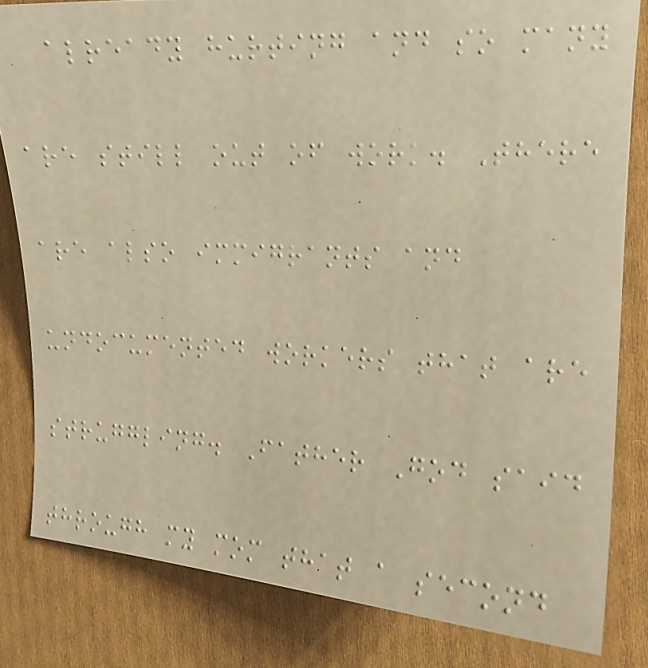already hurting and so many
are still out of work. There
are also immigrants and
undocumented workers that are
struggling. Father God said
through my mom that a second
